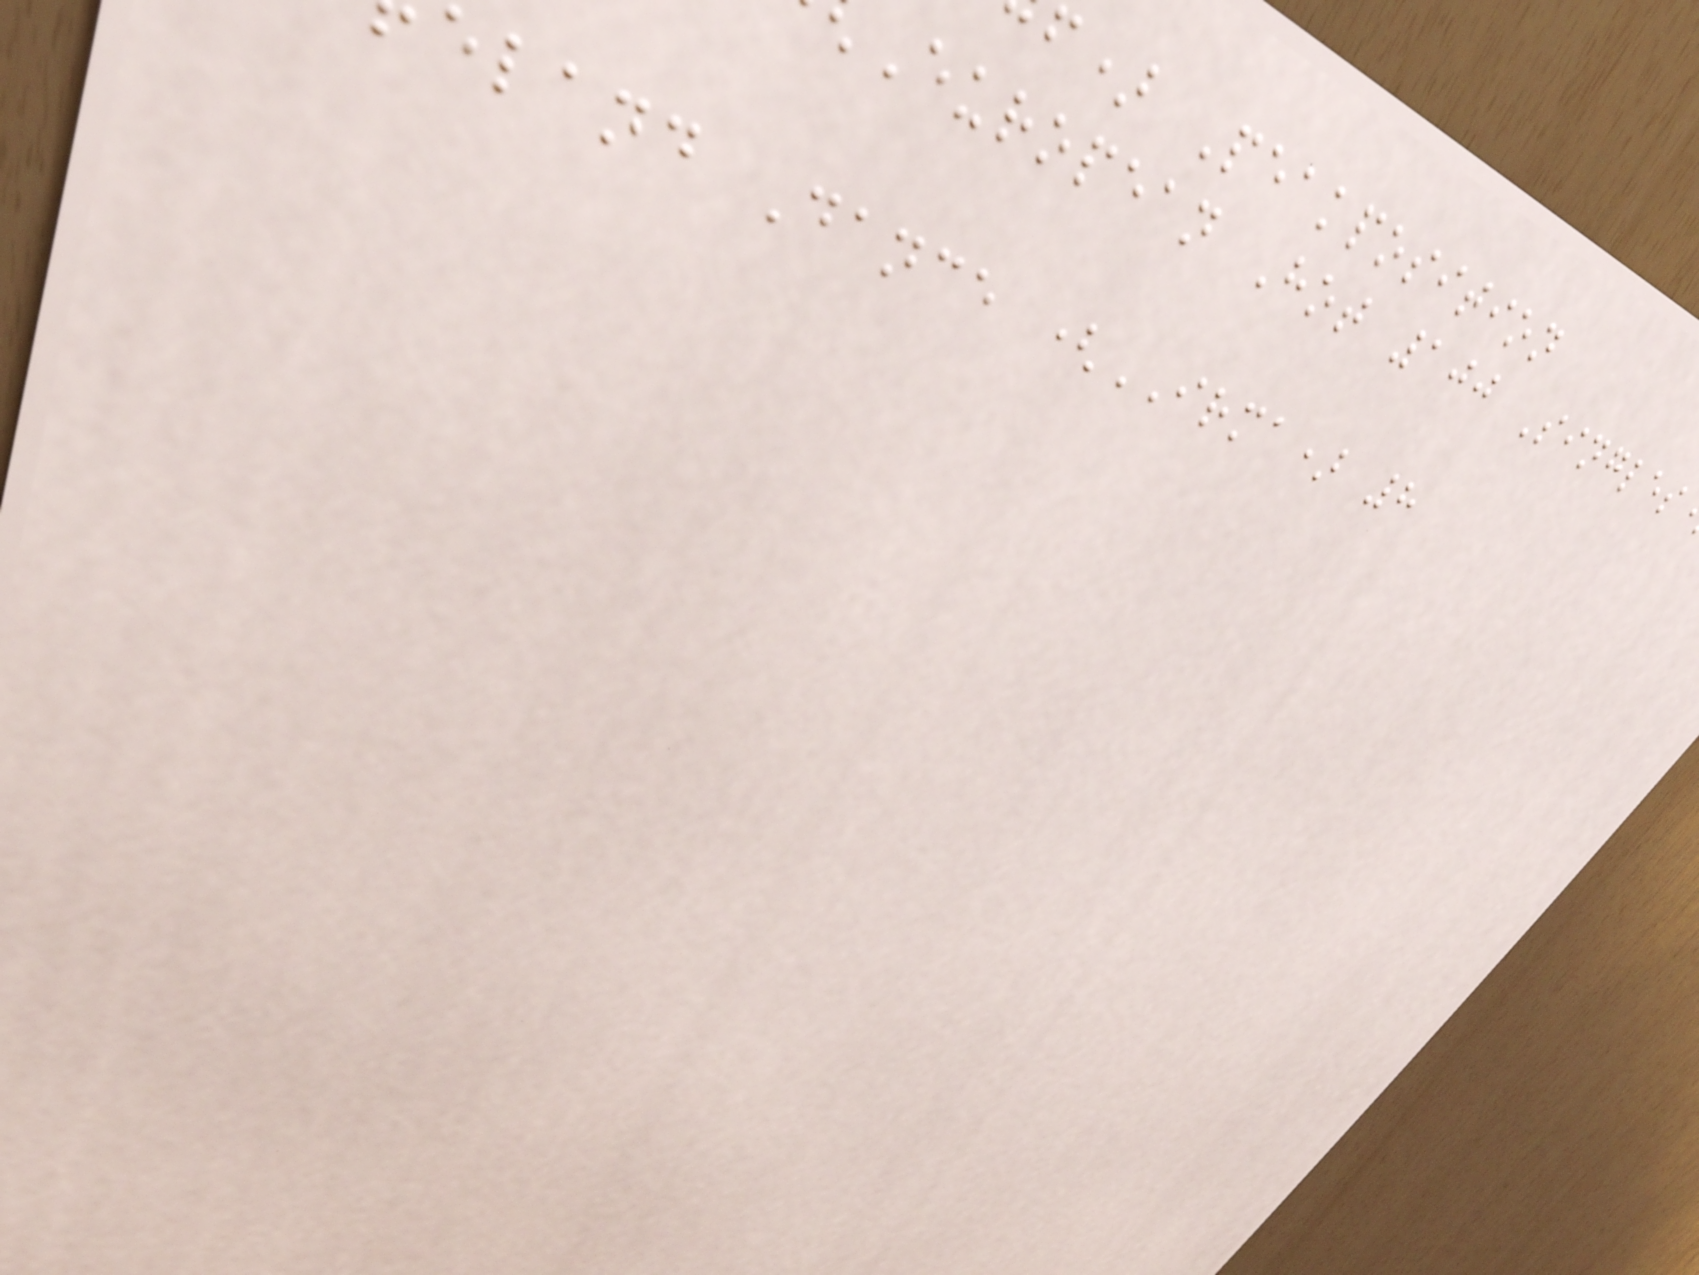f) Peakposition
European Hot 100 Singles
eland Dance (IRMA) 8
